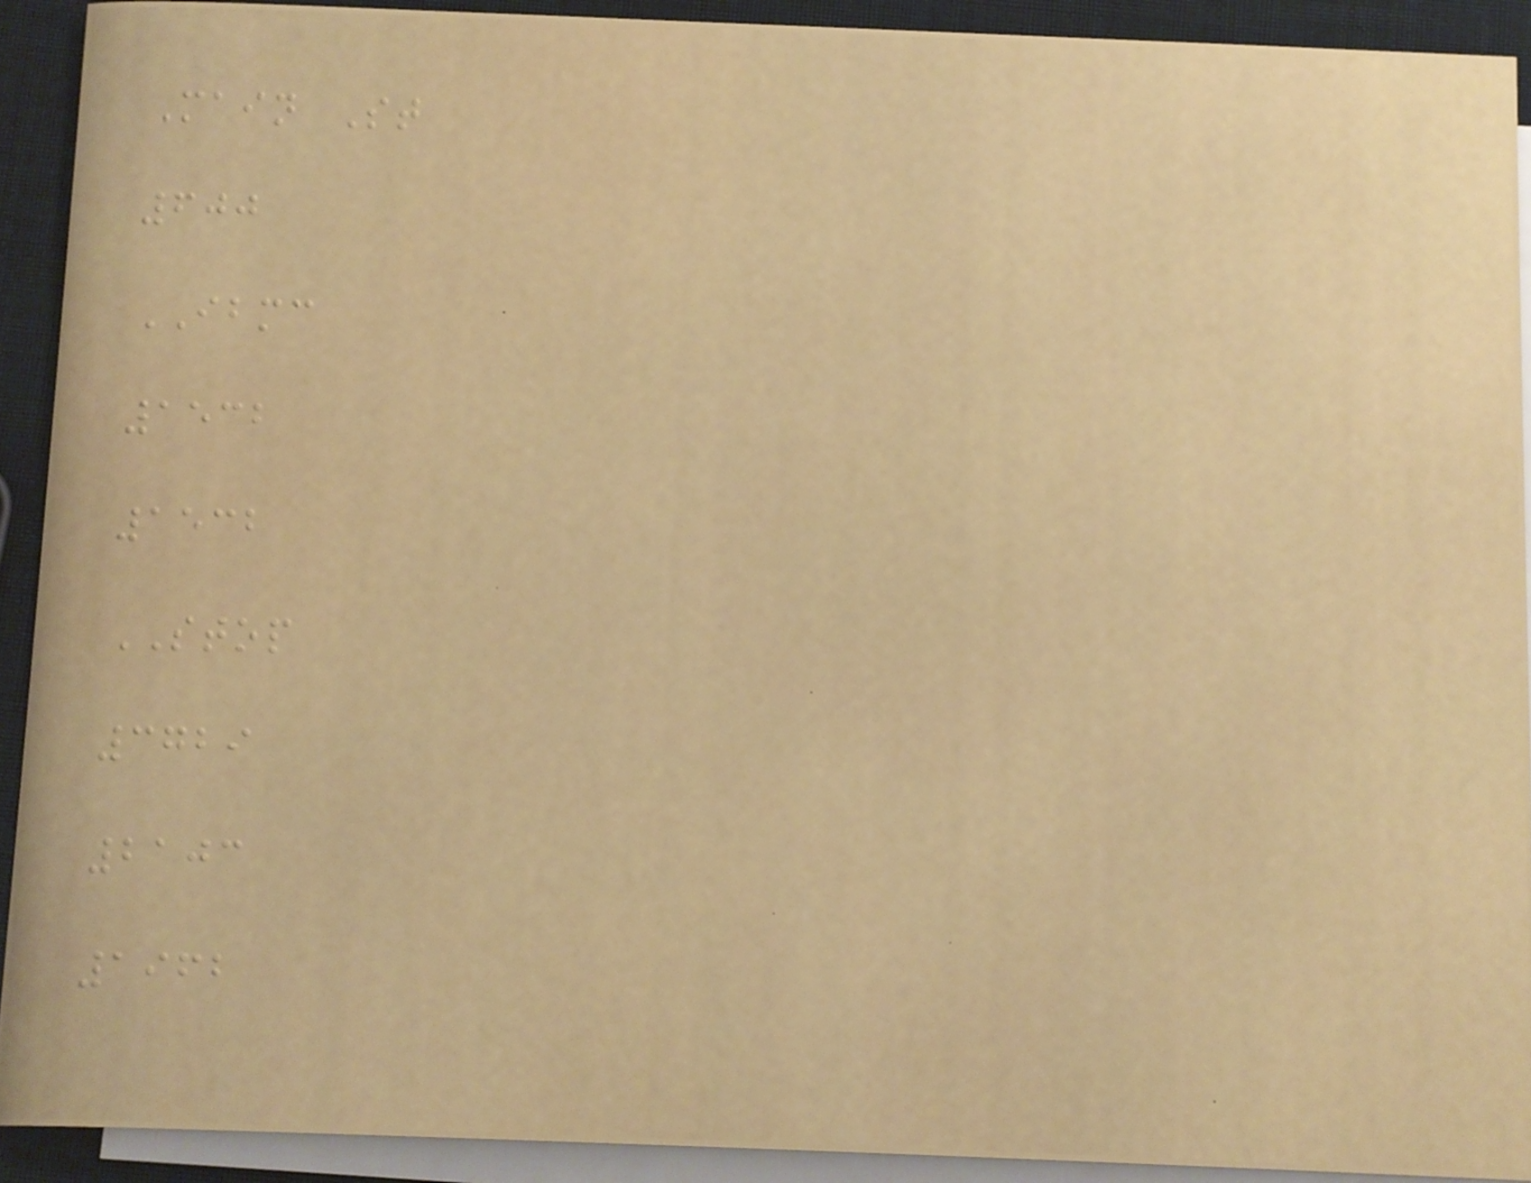Main St
600
IBMC
1532
1532
STOP
3729
2103
1962
